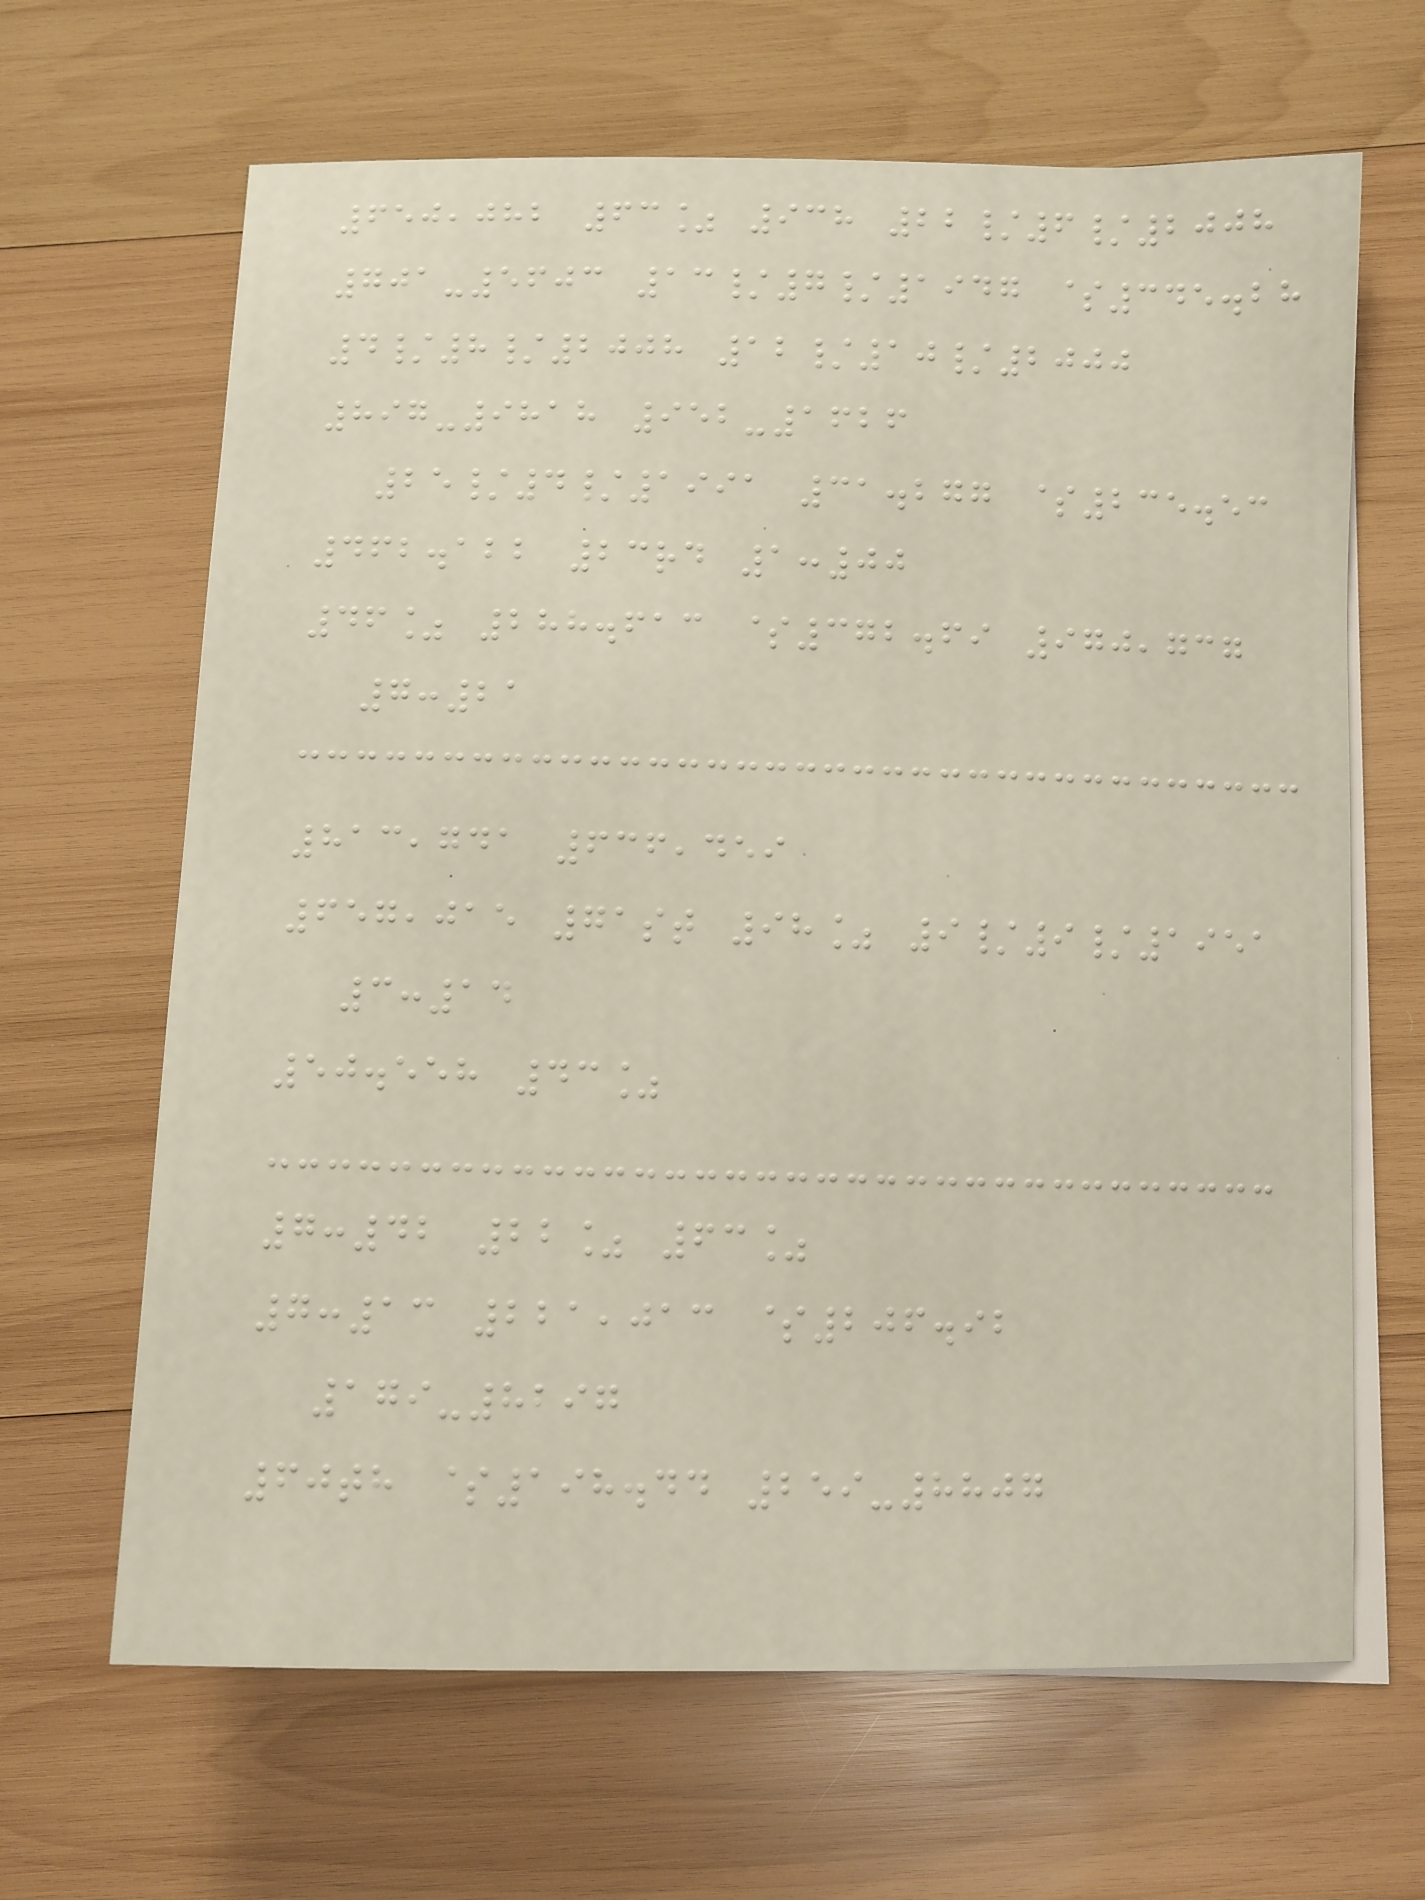650,082 63% 938 22/6/2008
701-5603 13/7/1947 $345.28
4/8/2008 12/10/2000
897-9818 952-1626
25/4/1991 31.277 $235.53
462.122 23rd 1:00
46% 288.613 $372.69 970,737
7:21
813,741 636,459
657,015 71st 98% 9/9/1951
3:14
50.558 43%
7:42 22% 63%
7:13 221,013 $206.92
179-8297
60th $198.44 259-8807
